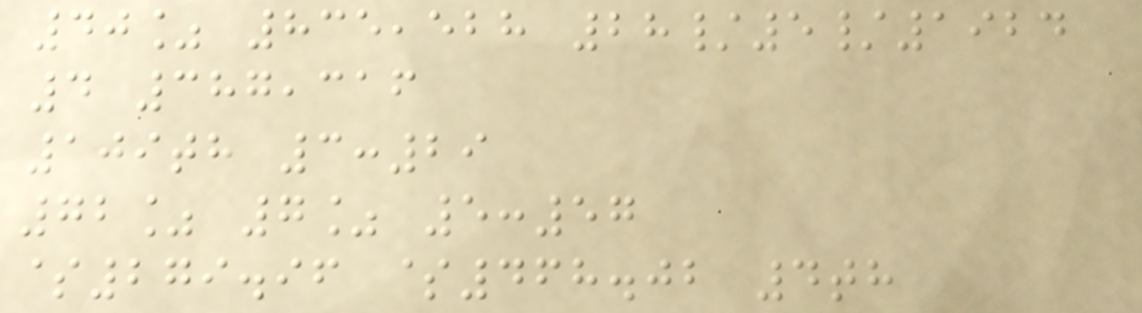40% 835,528 28/5/1924
4 387,316
109th 3:29
72% 7% 5:57
$279.96 $468.02 4th
